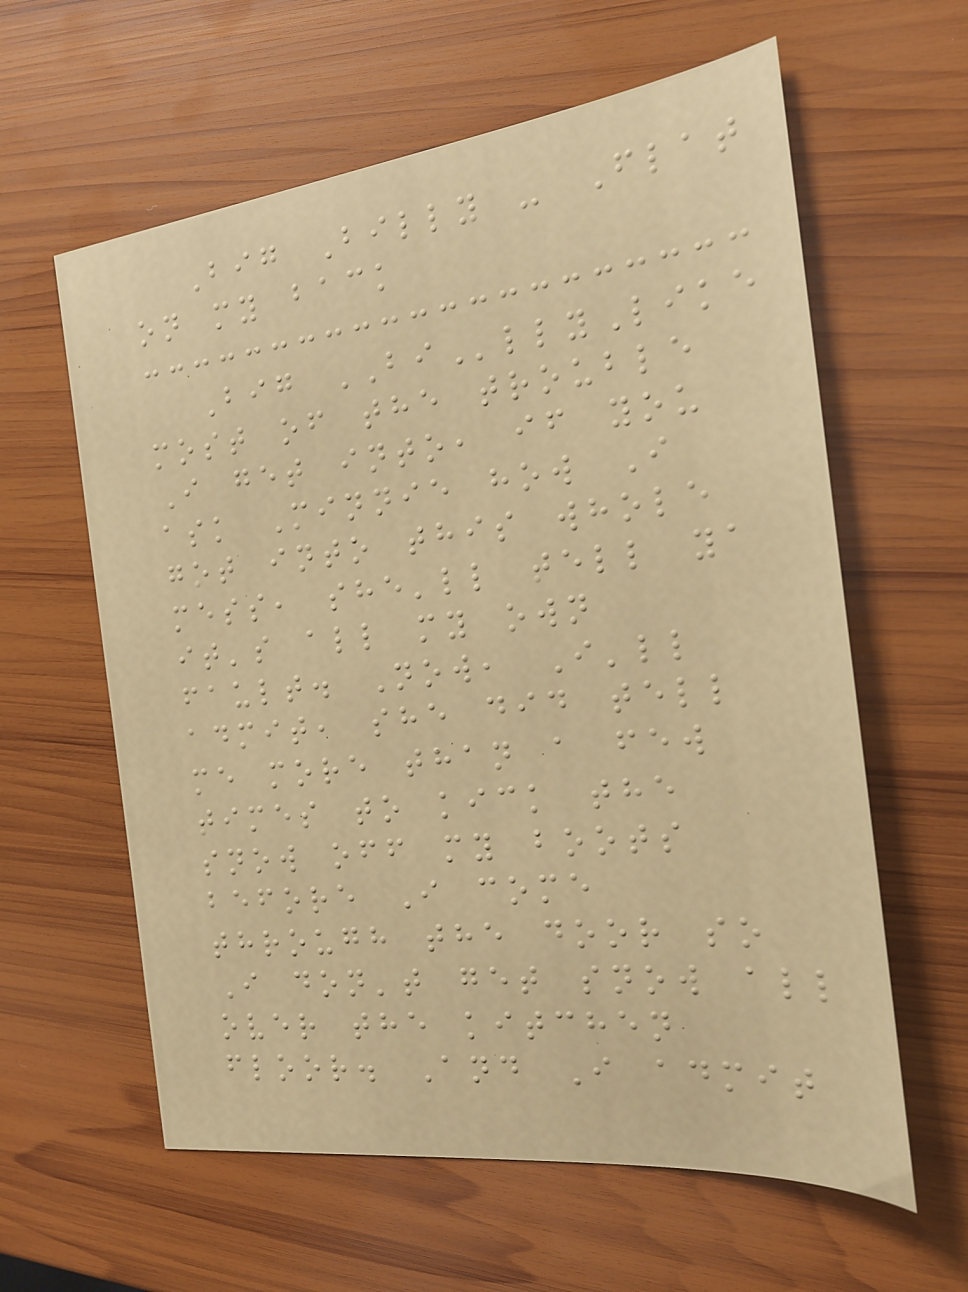Big Billy - Flat
on my back
Big BIllyLike
most of the trouble
I get into, if you
ask Minnie how I
got into this whole
mess, she'll tell ya
it's all my own
fault. Now, I'll
admit, she did tell
me more than a few
times to kick the
snow off my boots
before I come
through the door so
I don't get snow all
over the kitchen
floor. And I admit
